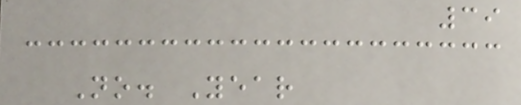39
No. Year
